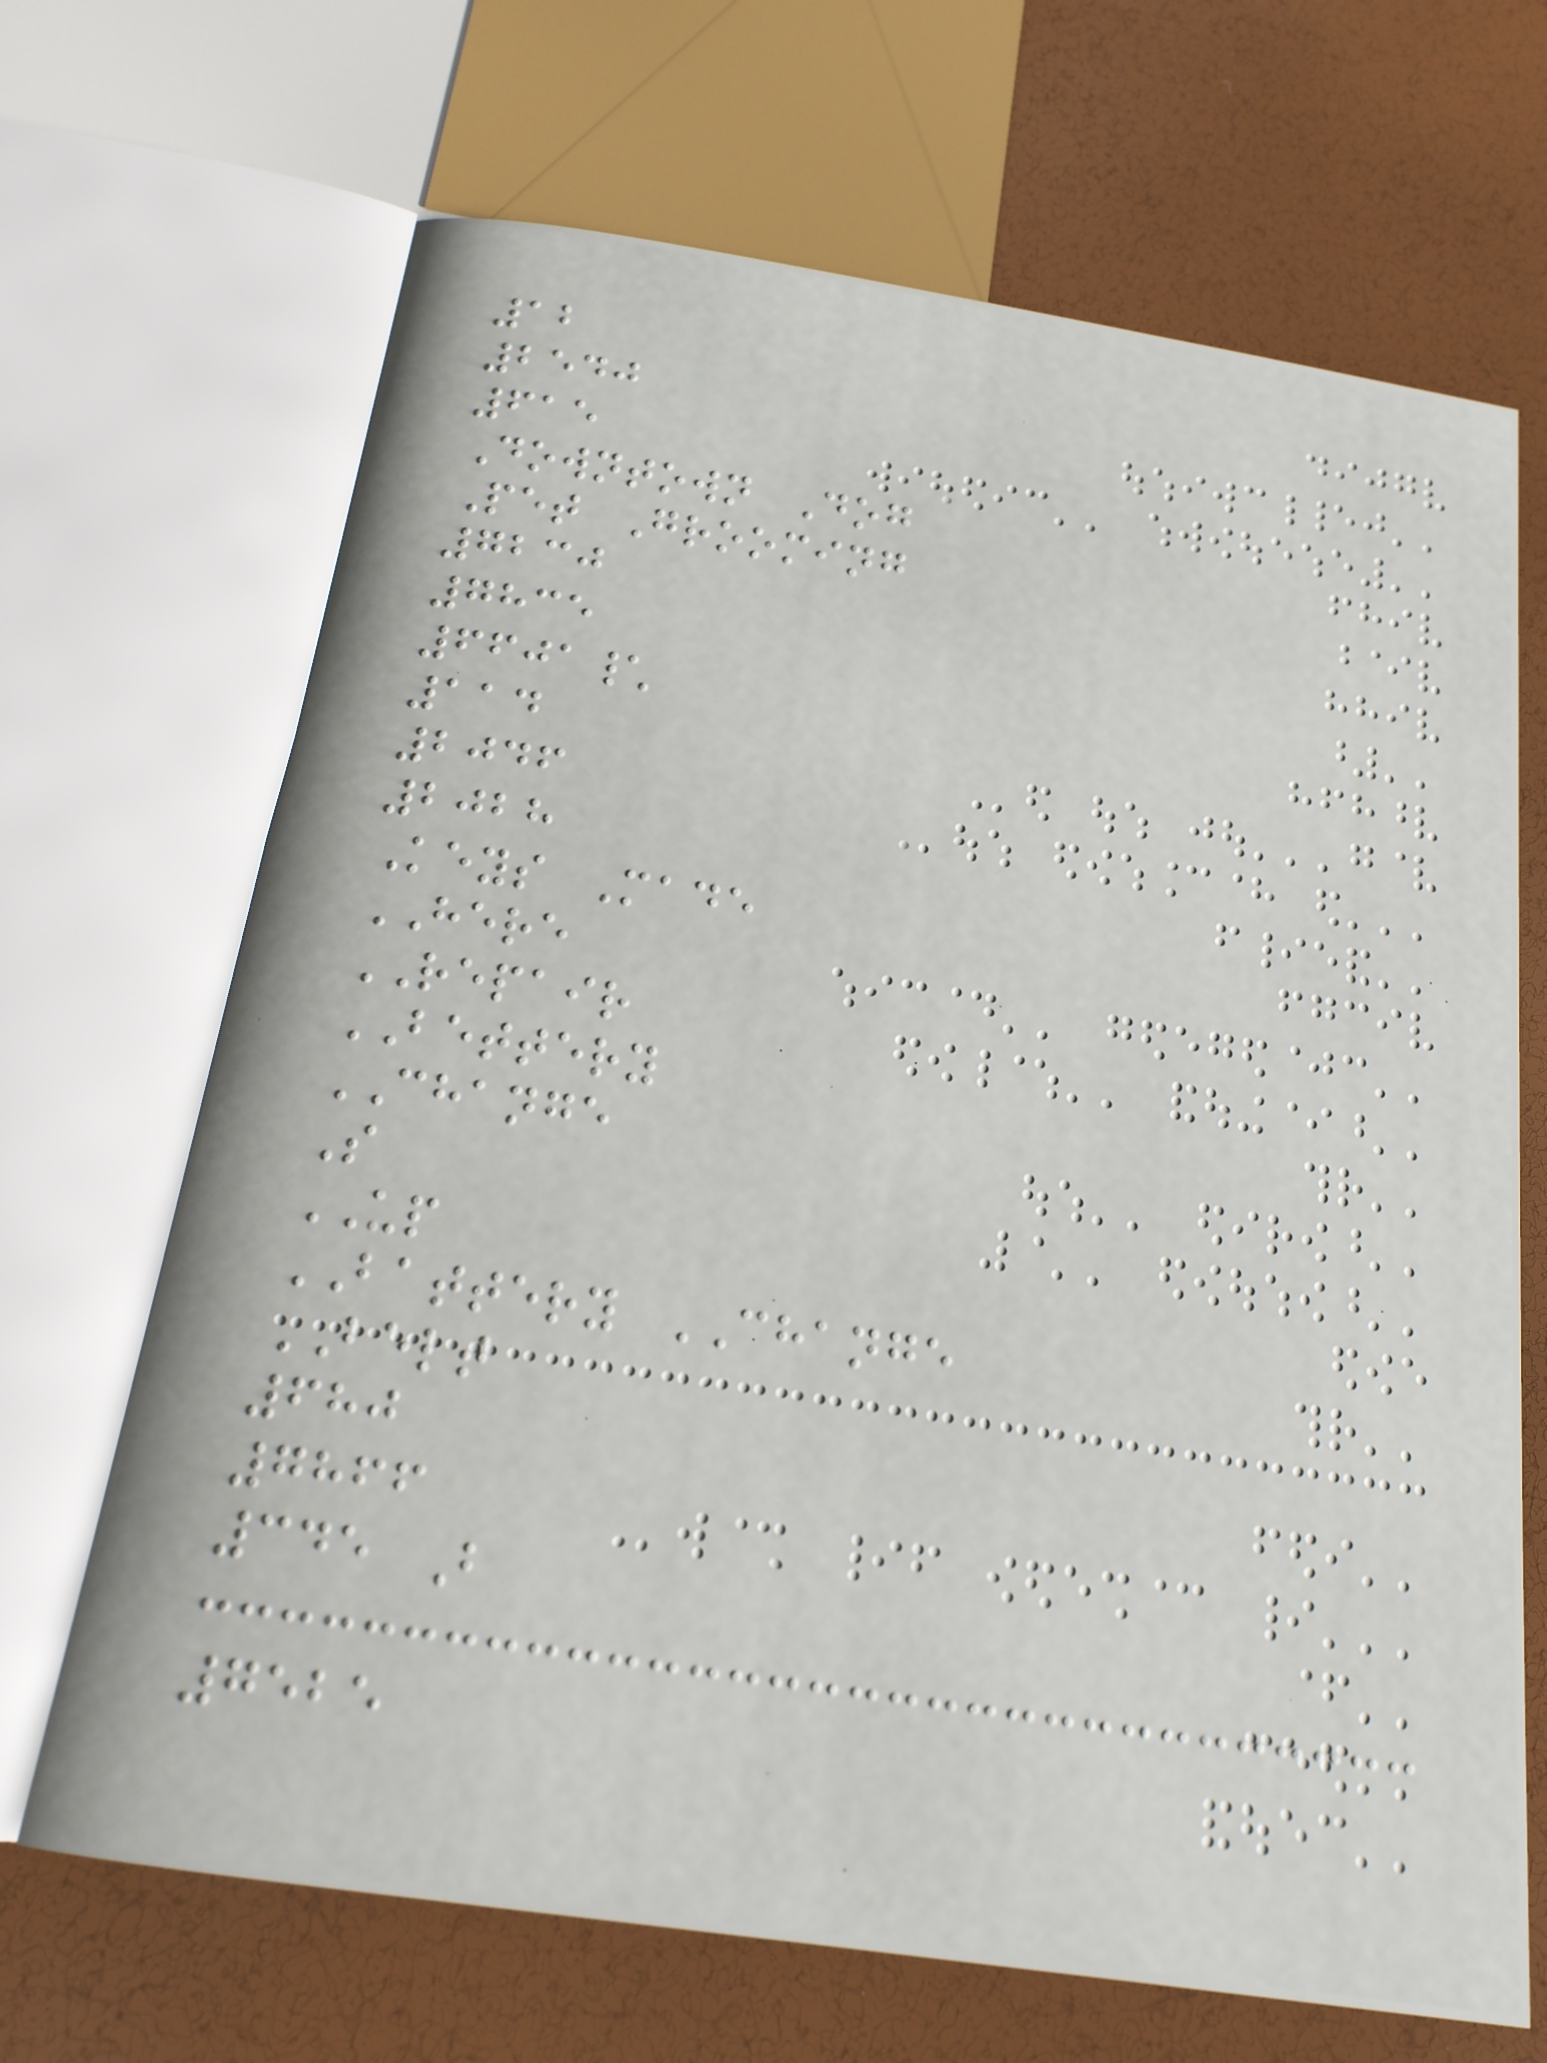12
2540
615
Downtown Dog
Pet Grooming
7230
7835
6601\
114
2046
2028
Keys Made
HERE
REPAIR
BETTERY
CHANGE
S
UP
BATTERY CHANGE
BELT
680
7866
345 B
7525
